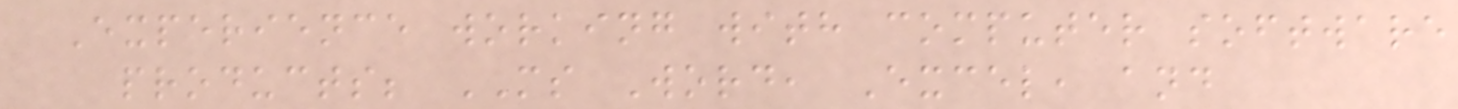Experience working with computer software
products; MS Word, Excel, and
